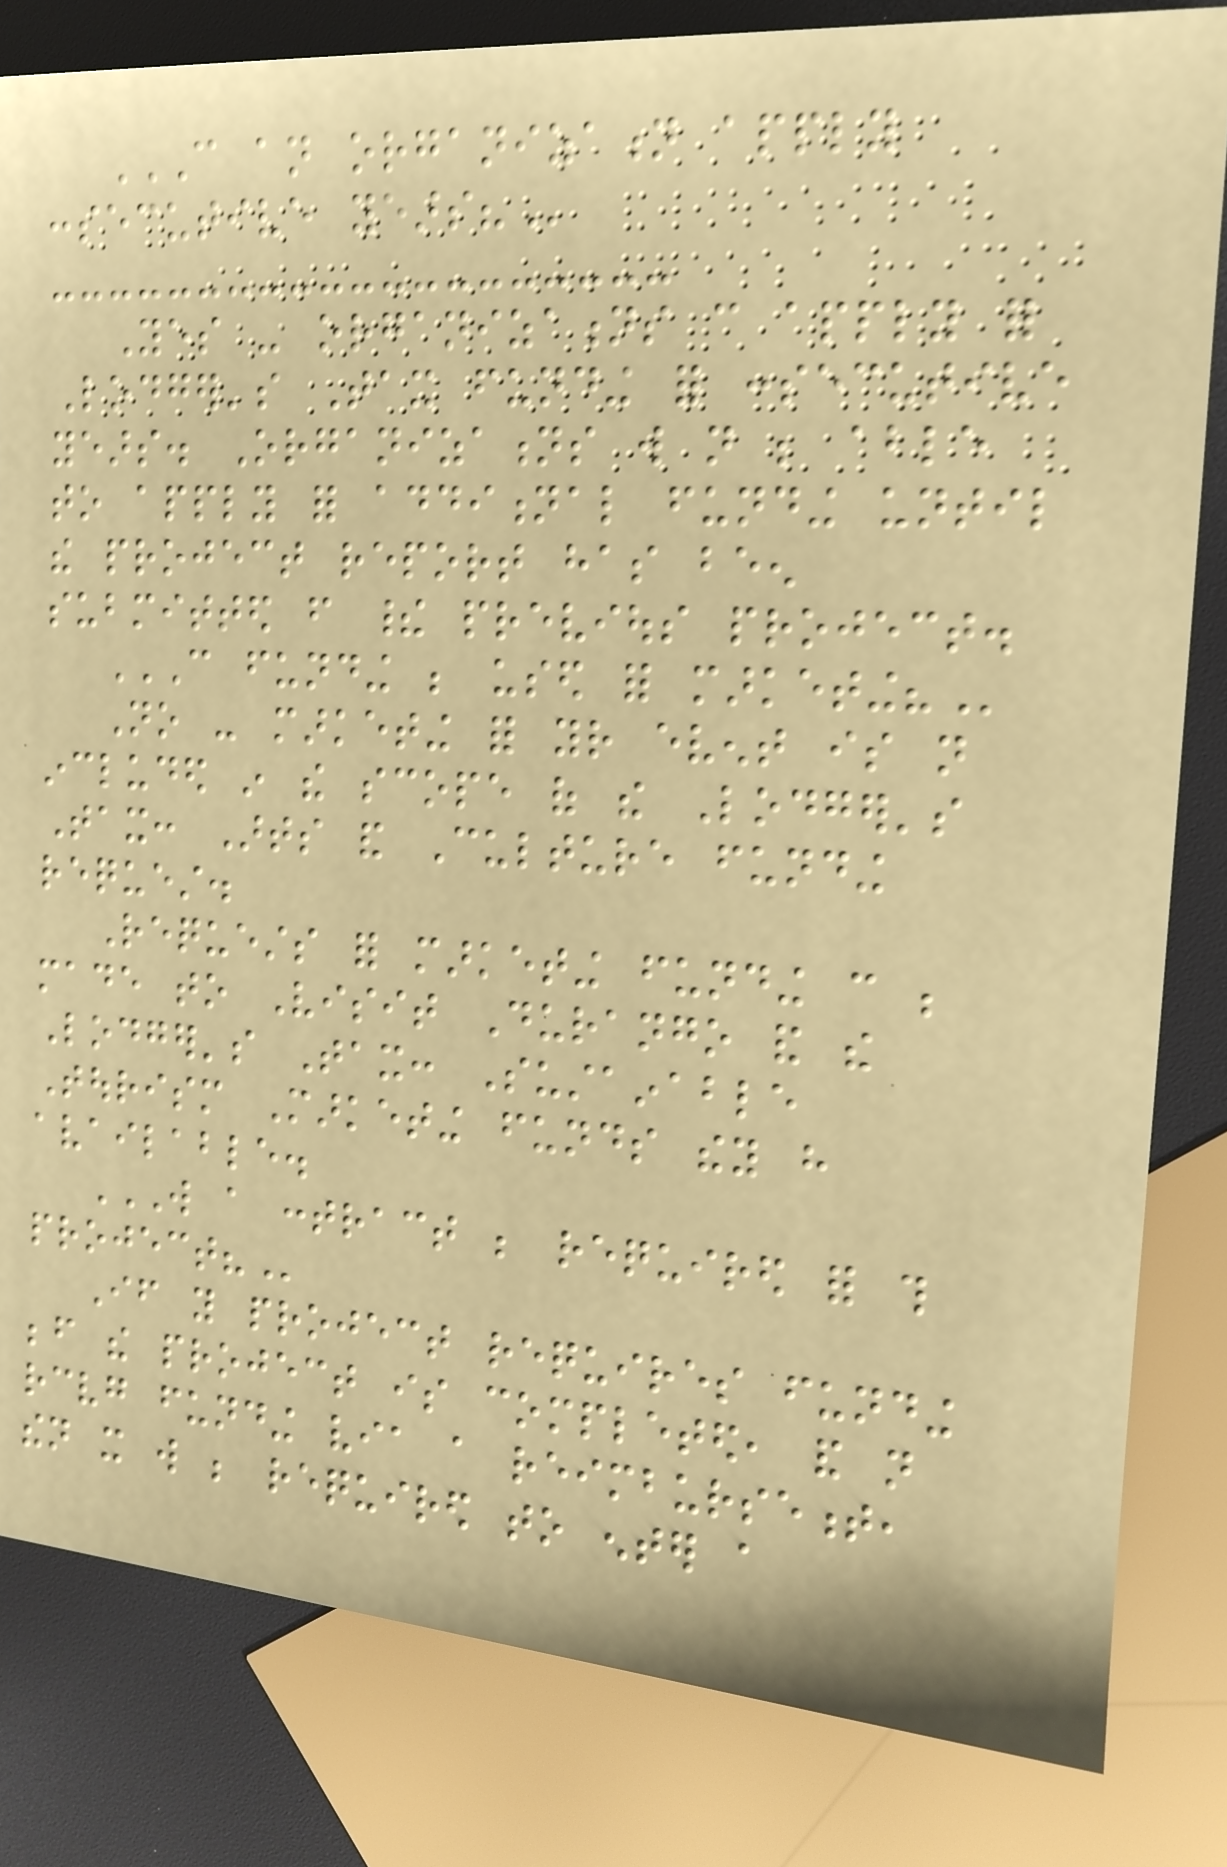CAN AN ORGANIZATION APPLY
CONSECUTIVE YEARS?
Yes - organizations can apply for
Lodger's Tax funding for consecutive
years. Organizations will not be able
to apply for additional funding until
the project report has been
submitted from their previous project.
CAN FUNDING BE USED FOR MARKETING?
No - marketing for your event is not
included in the scope of the Lodger's
Tax: Arts and Culture funding
request.
Requests for marketing funding can be
made to Visit Durango and the
Lodger's Tax: Sustainable
Tourism Marketing funds they have
available.
WILL A CONTRACT BE REQUIRED FOR THIS
PROJECT?
If you project requires funding
before the project is completed, and not
receiving funding via a reimbursement,
then it will be required to enter a
